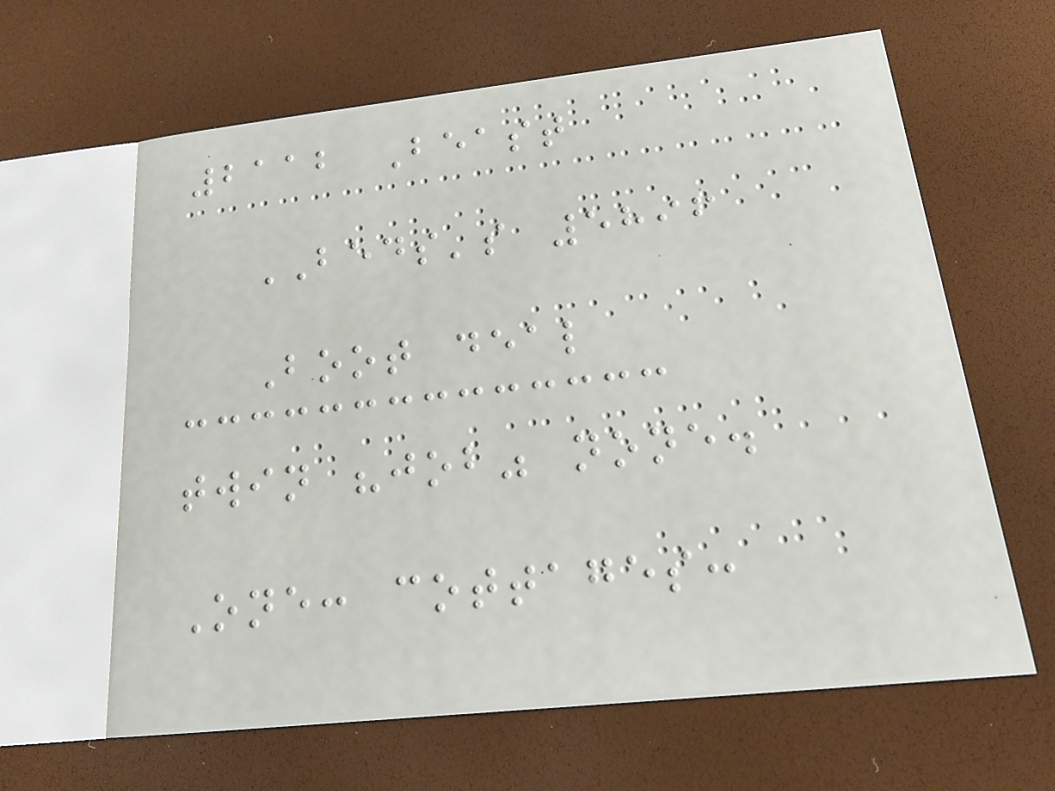2112 Beast
BEDS's 5896
Boot deal
twin "job" none.
One: cottages:
